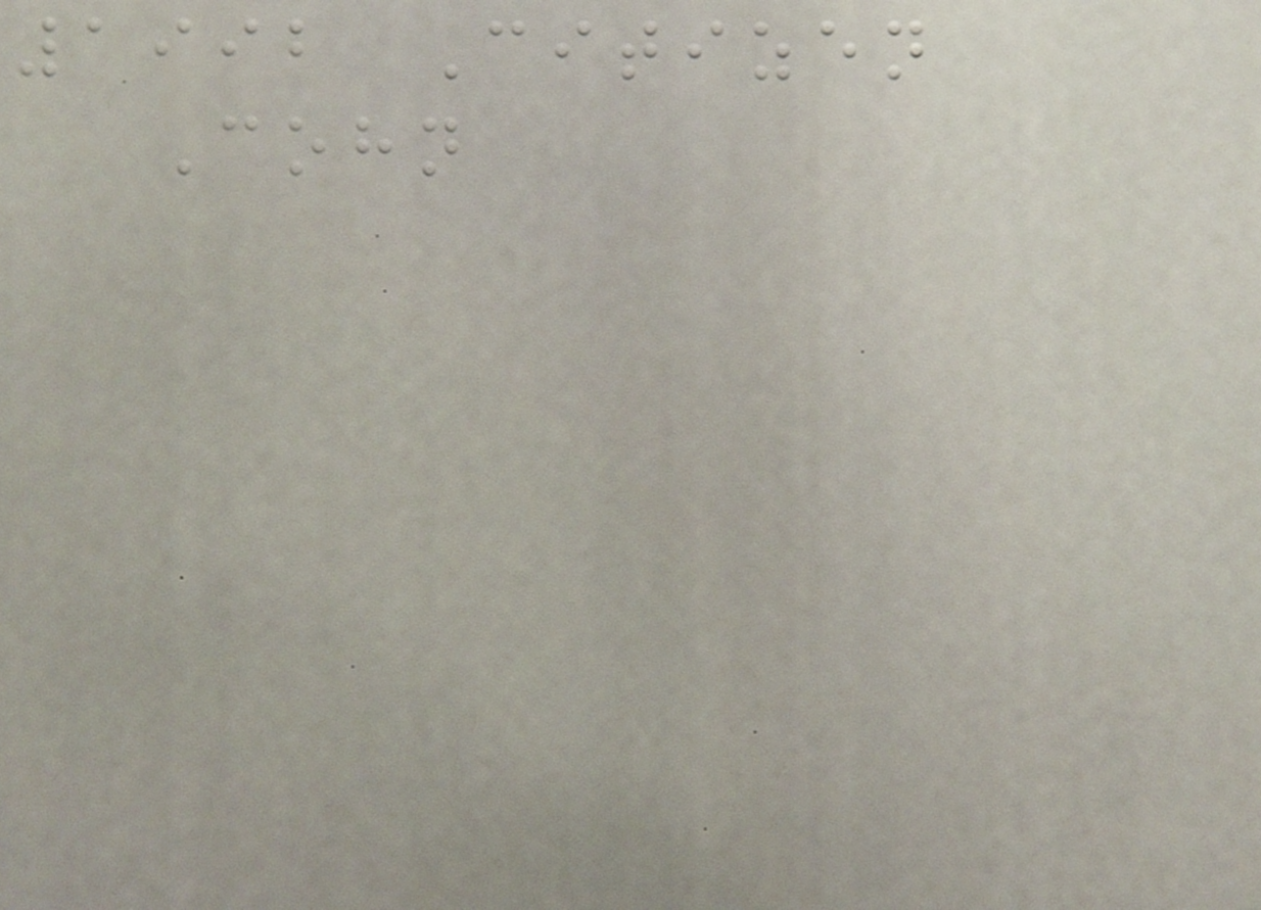1992 Citizen
Cohn
